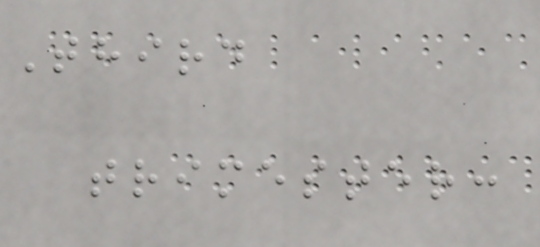Third
trimester:
